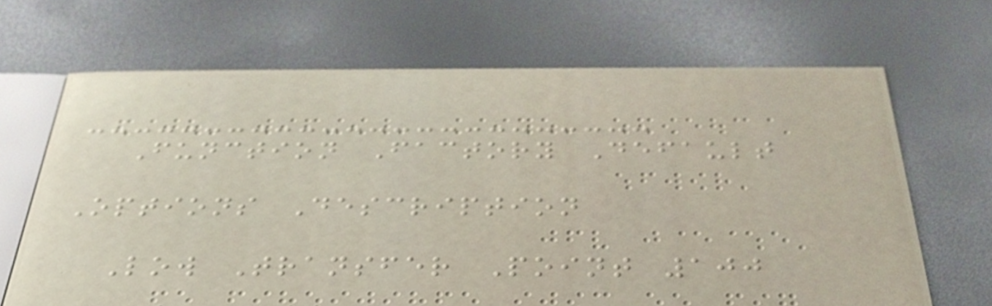Function Factory Default
Options Description
Low Transfer Point 100
